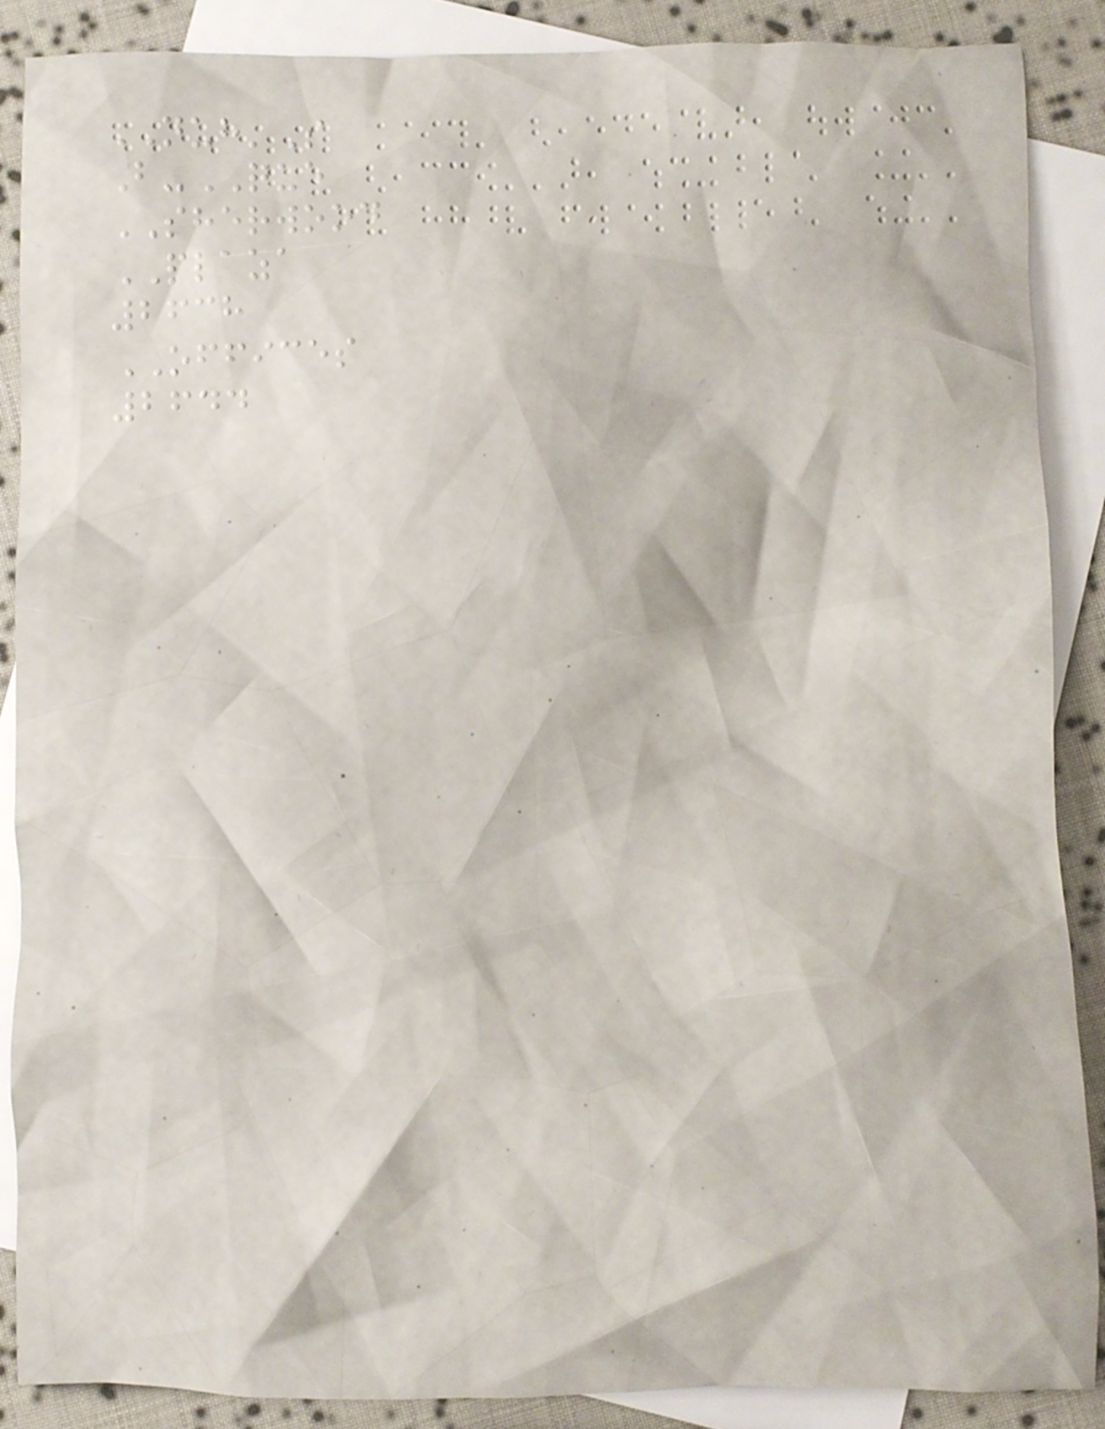NUH'S
B-QUE
SHERWOOD
PLAZA
2638
OFFICES
2644
